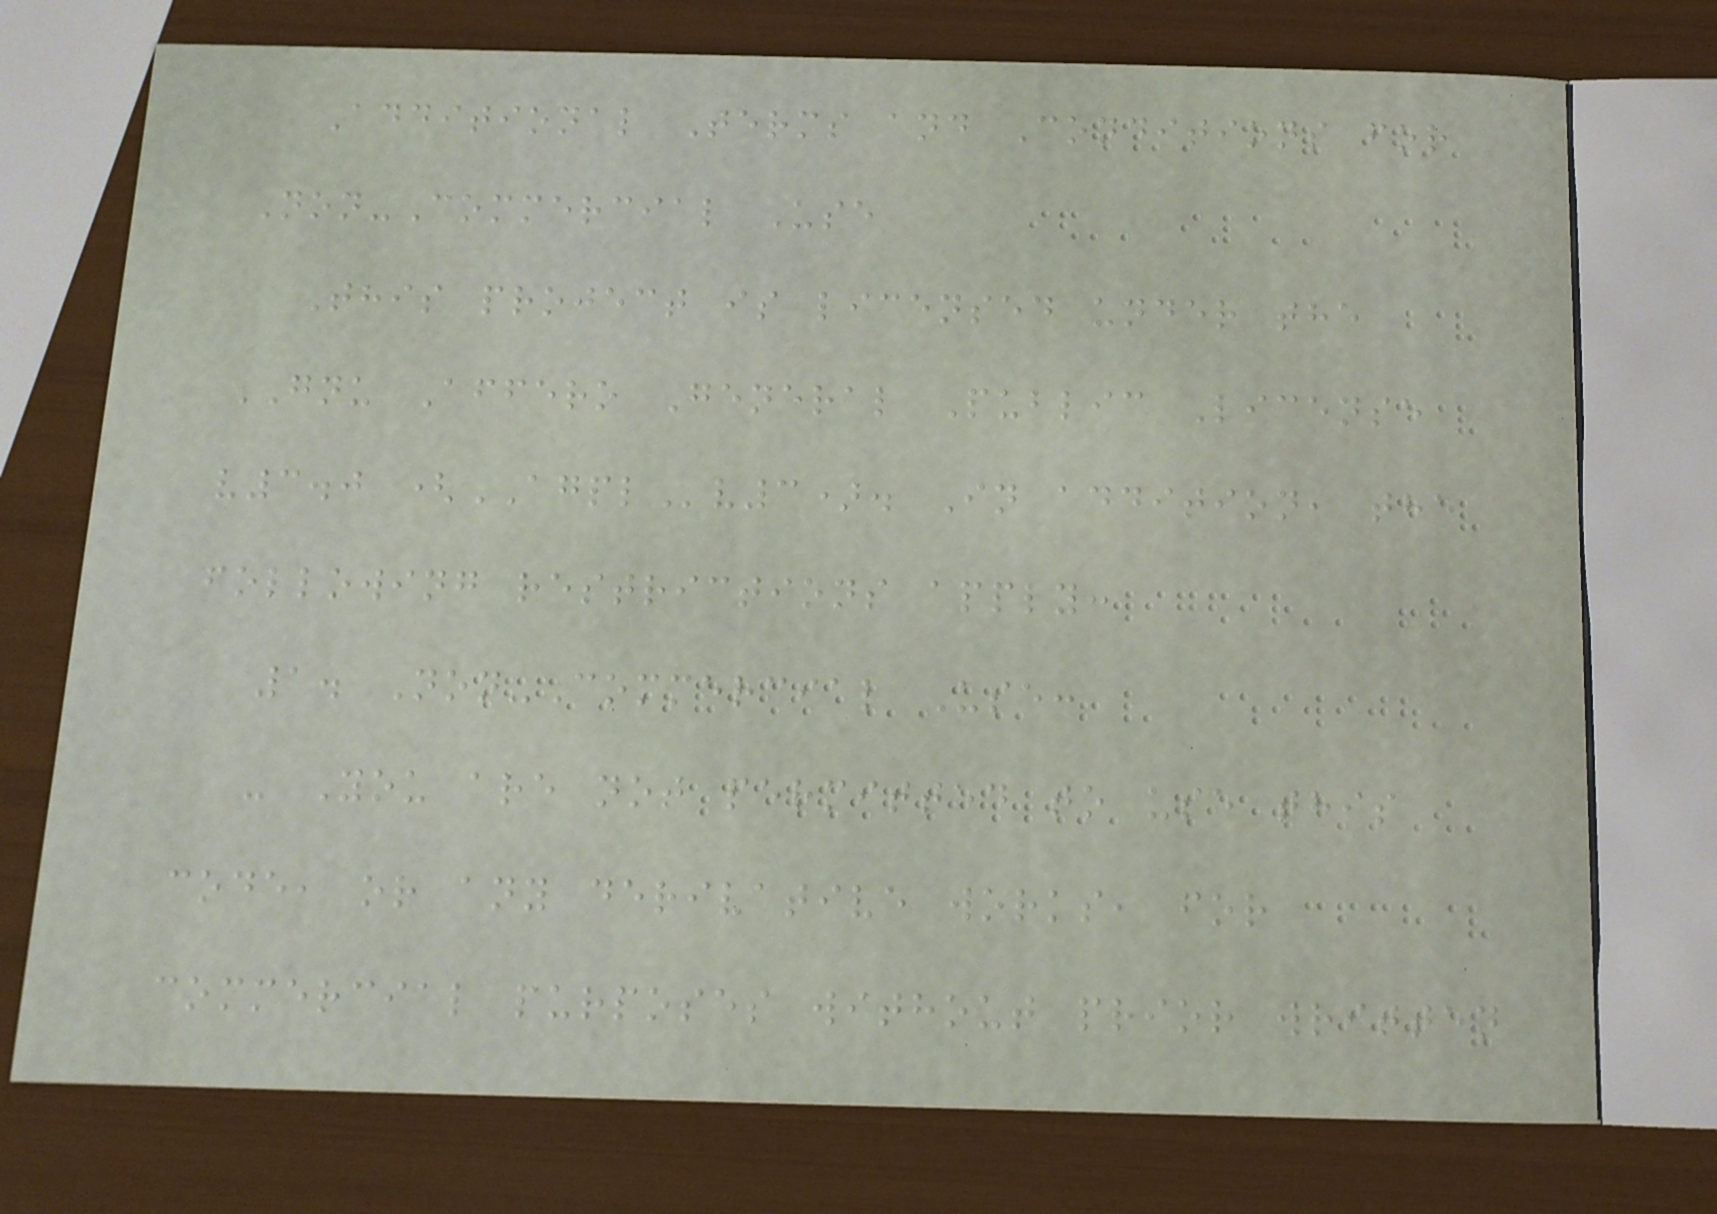Additional Terms and Conditions for
Non-Commercial Use
This project is licensed under the
GNU Affero General Public License
v3.0 (AGPLv3). In addition, the
following restrictions apply:
1. Non-Commercial Use:
- You are not permitted to use this
code, or any derivative works, for
commercial purposes without prior written
